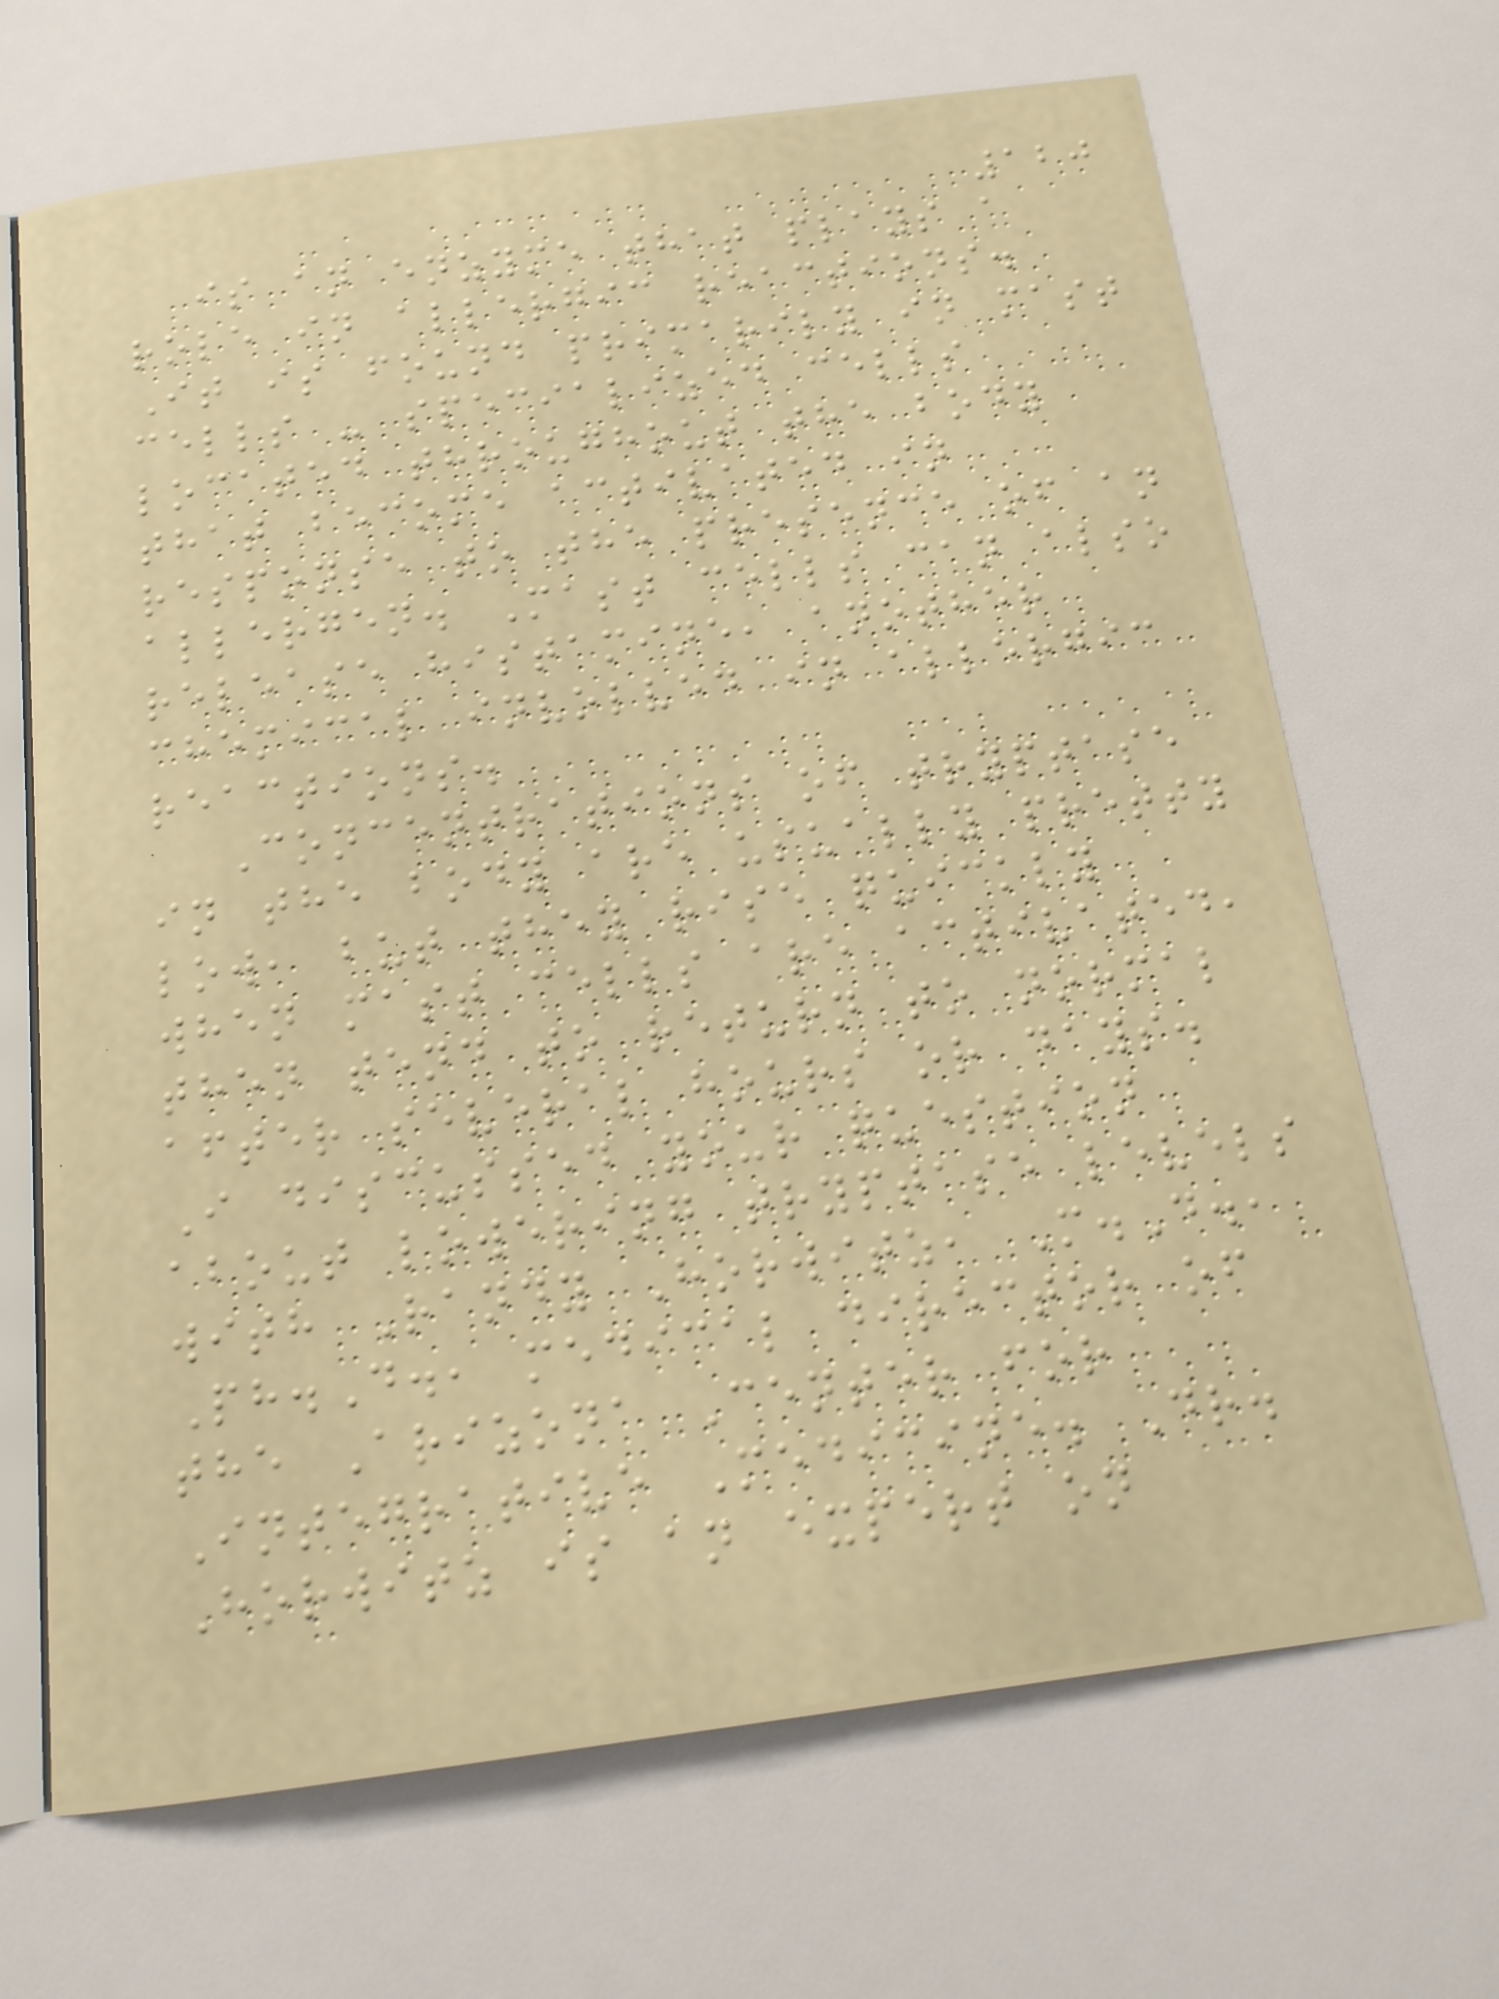120
is an enzyme that plays a
role in allergic reactions.
It is found primarily in mast
cells - specialized cells
located throughout the body
that become activated in
response to the presence of an
allergen. Mast cells can also
release histamine, another
chemical involved in allergic
reactions.
Concentrations of tryptase
in the body are usually pretty
low, but they rise quickly
when mast cells are activated,
then tend to return to normal
after several hours or days.
I discussed your question
about lowering tryptase levels
with Randy Horwitz, M.D.,
Ph.D., medical director of
the Arizona Center for
Integrative Medicine. Dr.
Horwitz is an expert on
